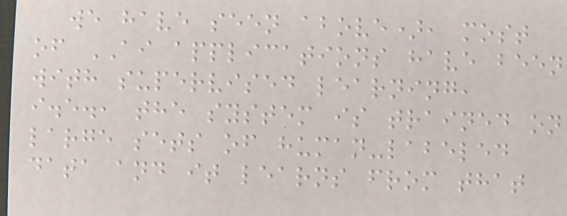we have seen above), most
of AI applications have been
with supervised learning,
i.e., the system is trained on
large sets of human-labeled
data and it learns from that
